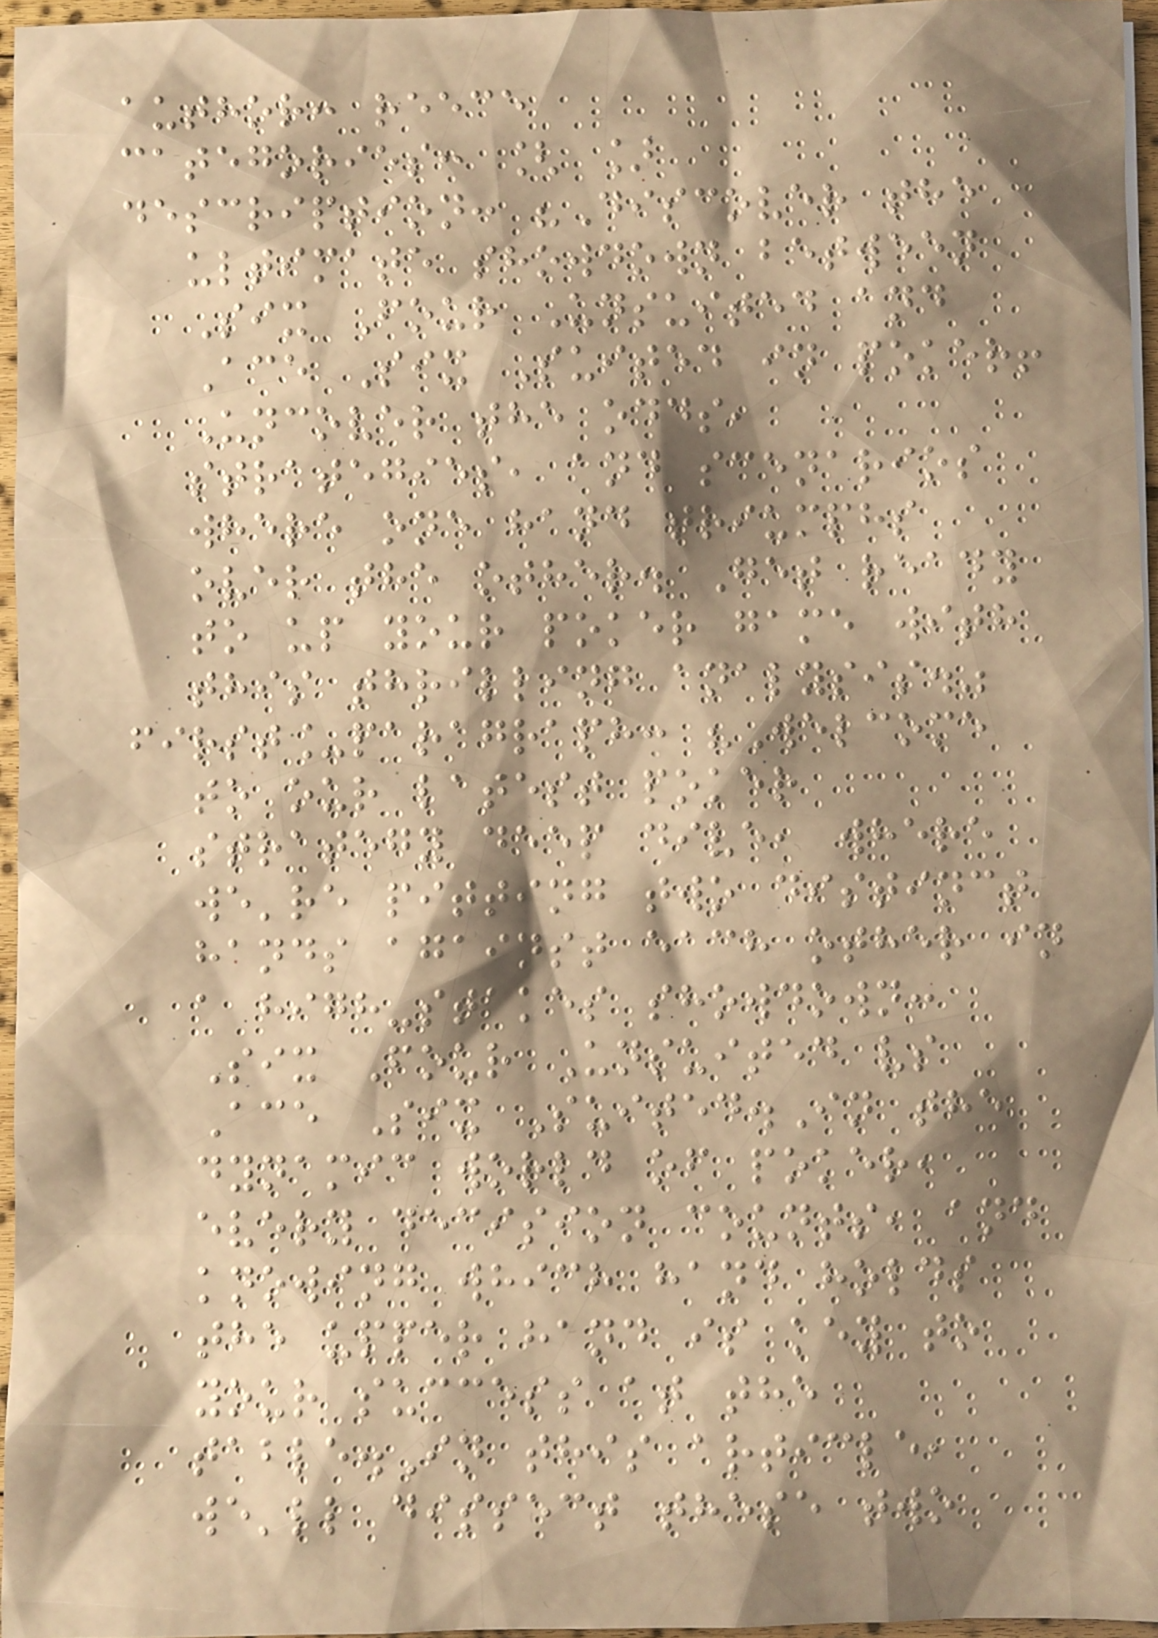author: reece
categories: [ ]
description: "Discover the
ultimate showdown between
Six Four Unsuited and
Ace Six Suited in poker!
Uncover the odds,
strategies, and scenarios
where one hand triumphs
over the other. Get ready
to up your poker game with
this thrilling analysis."
first_paragraph: "Welcome
to our latest poker
strategy deep dive, where
we're pitting two distinct
hands against each other in
a high-stakes showdown:
Six Four Unsuited vs
Ace Six Suited.In the
dynamic world of poker,
every decision counts, and
knowing which hand holds
the upper hand is key to
your success at the
table.In this article,
we'll dissect these two
